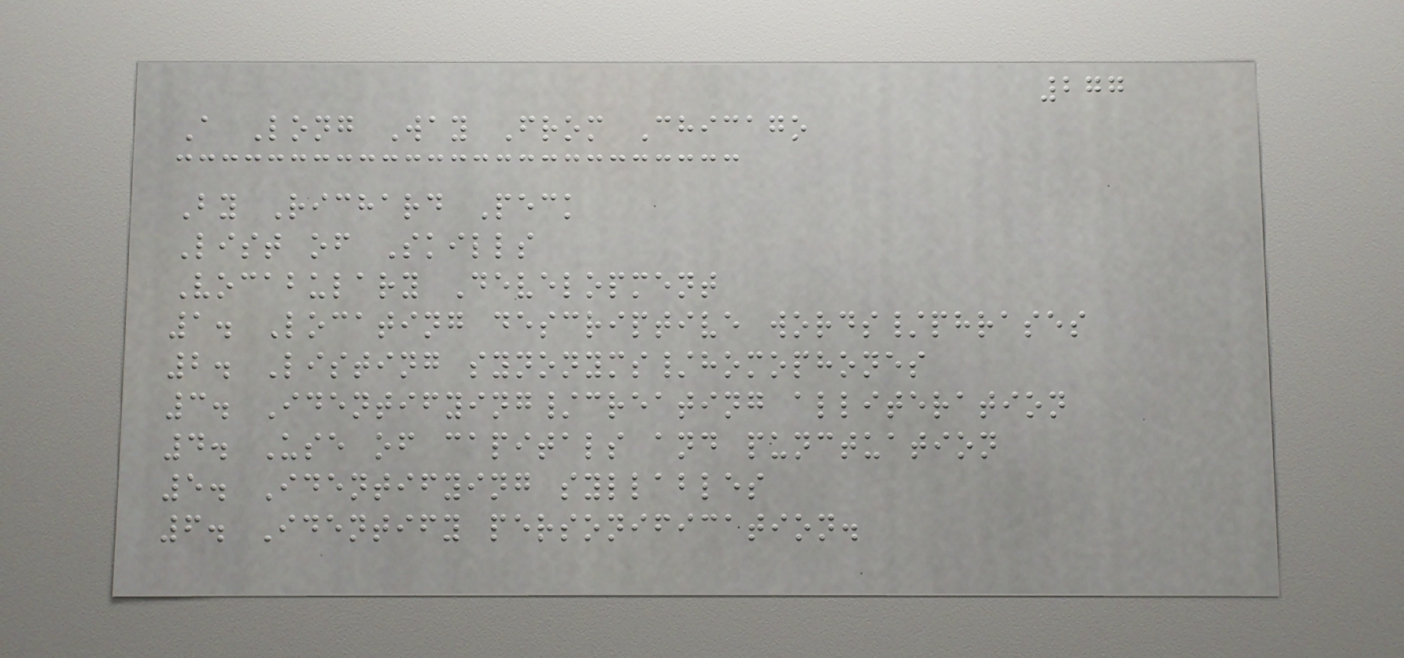277
A Long Way From Chicago
By Richard Peck
List of Skills
Vocabulary Development
1. Locating descriptive words/phrases
2. Listing synonyms/homophones
3. Identifying/creating alliteration
4. Use of capitals and punctuation
5. Identifying syllables
6. Identify personification.
